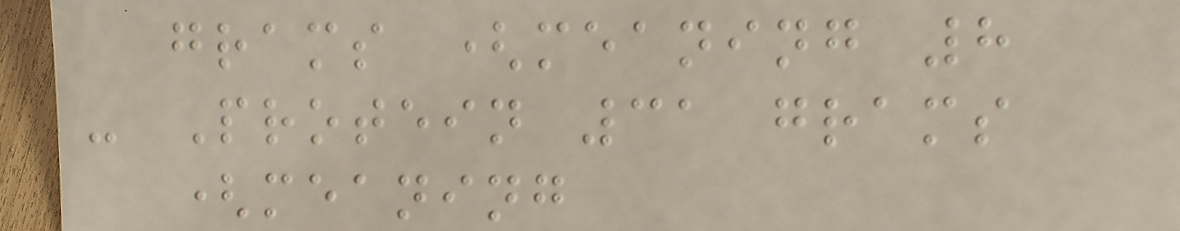grams (meaning 8
- Protein 31 grams
(meaning
